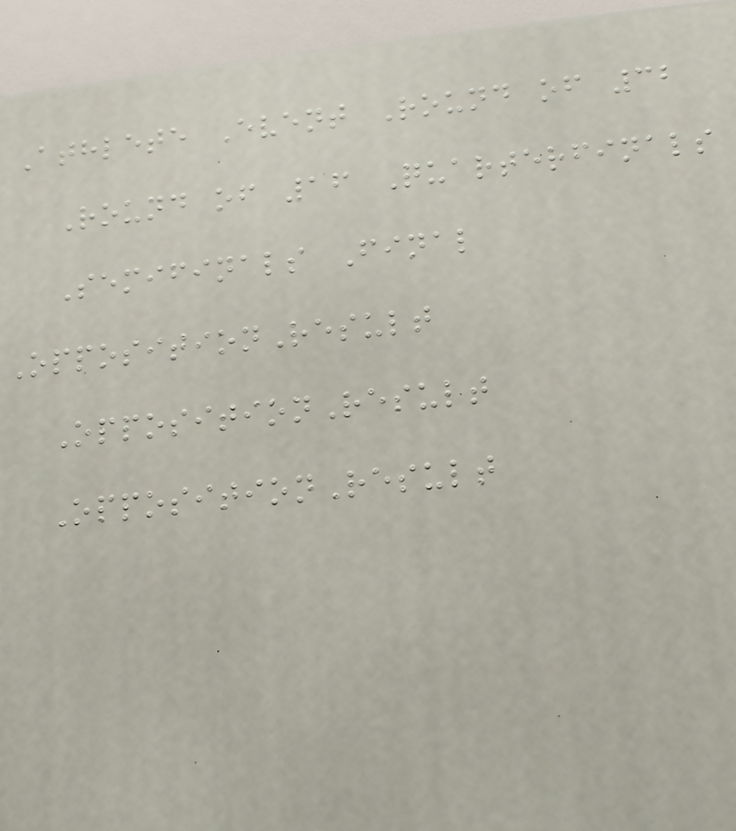Athlete Event Round of 32
Round of 16 Quarterfinals
Semifinals Final
OppositionResult
OppositionResult
OppositionResult
